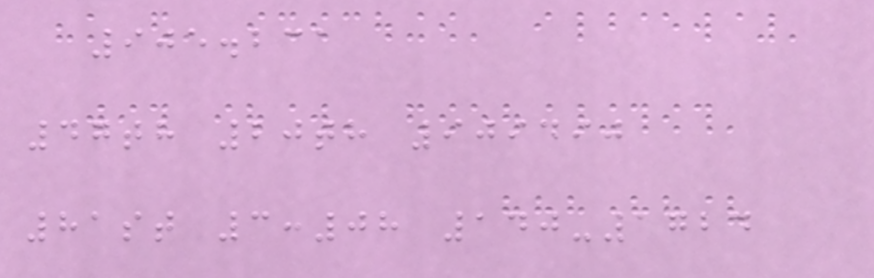905.231
47th 20th 909490
81st 3:08 140-1724
